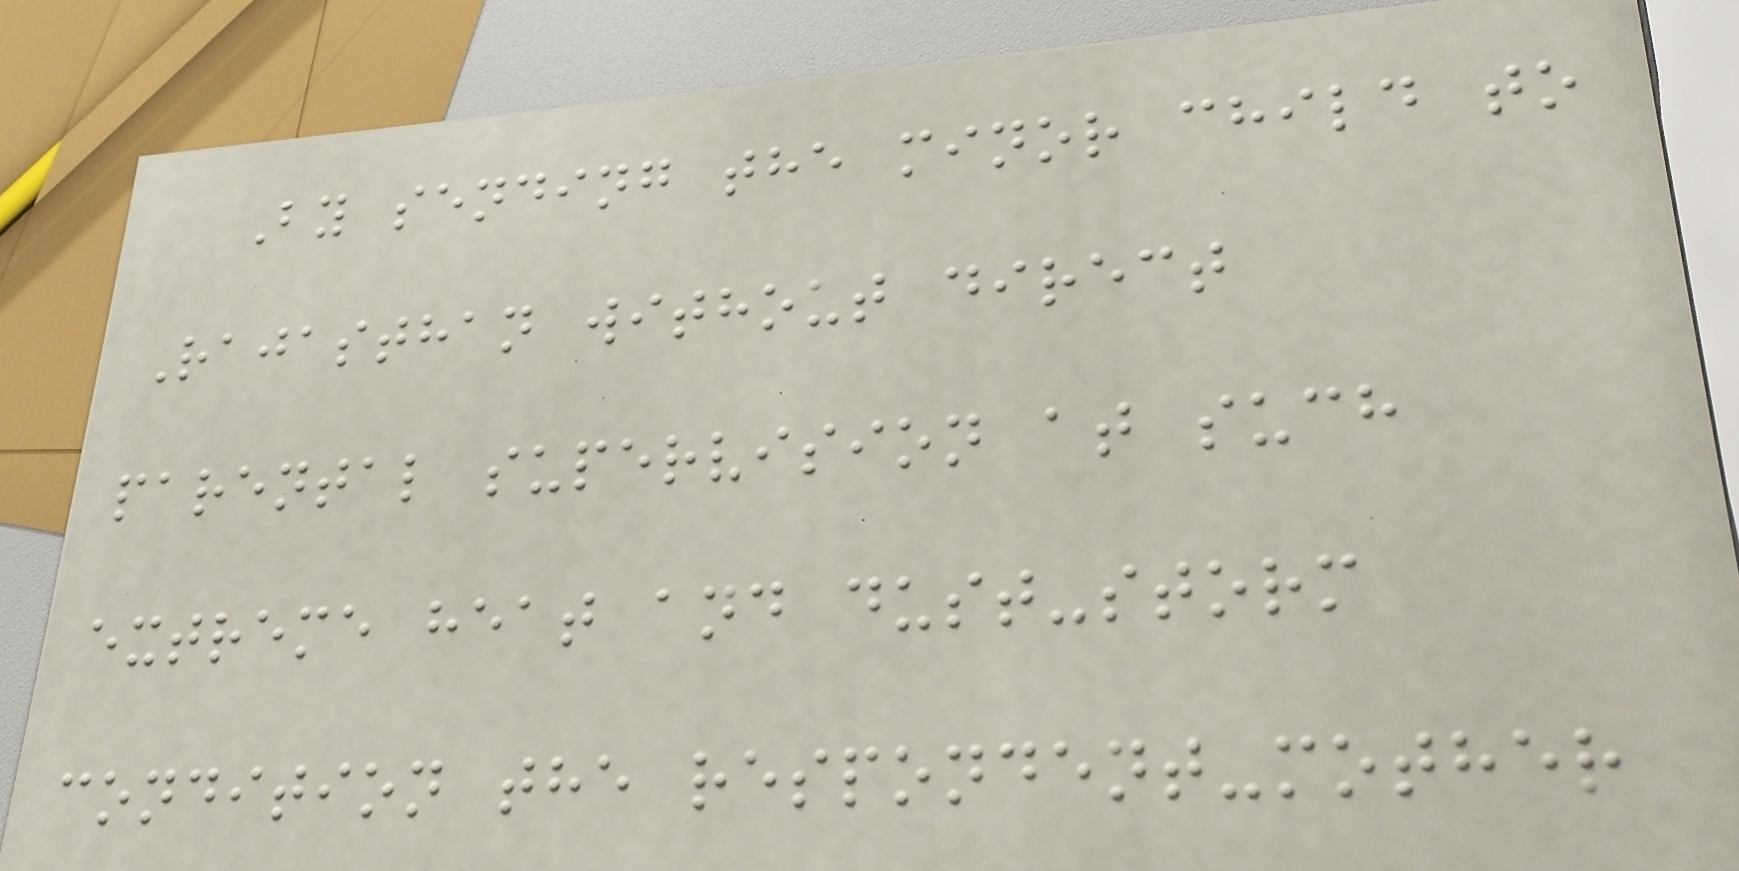By sending the minor child to
Rajasthan without direct
parental supervision at such
extreme heat and dust-storm
condition the respondent-mother
